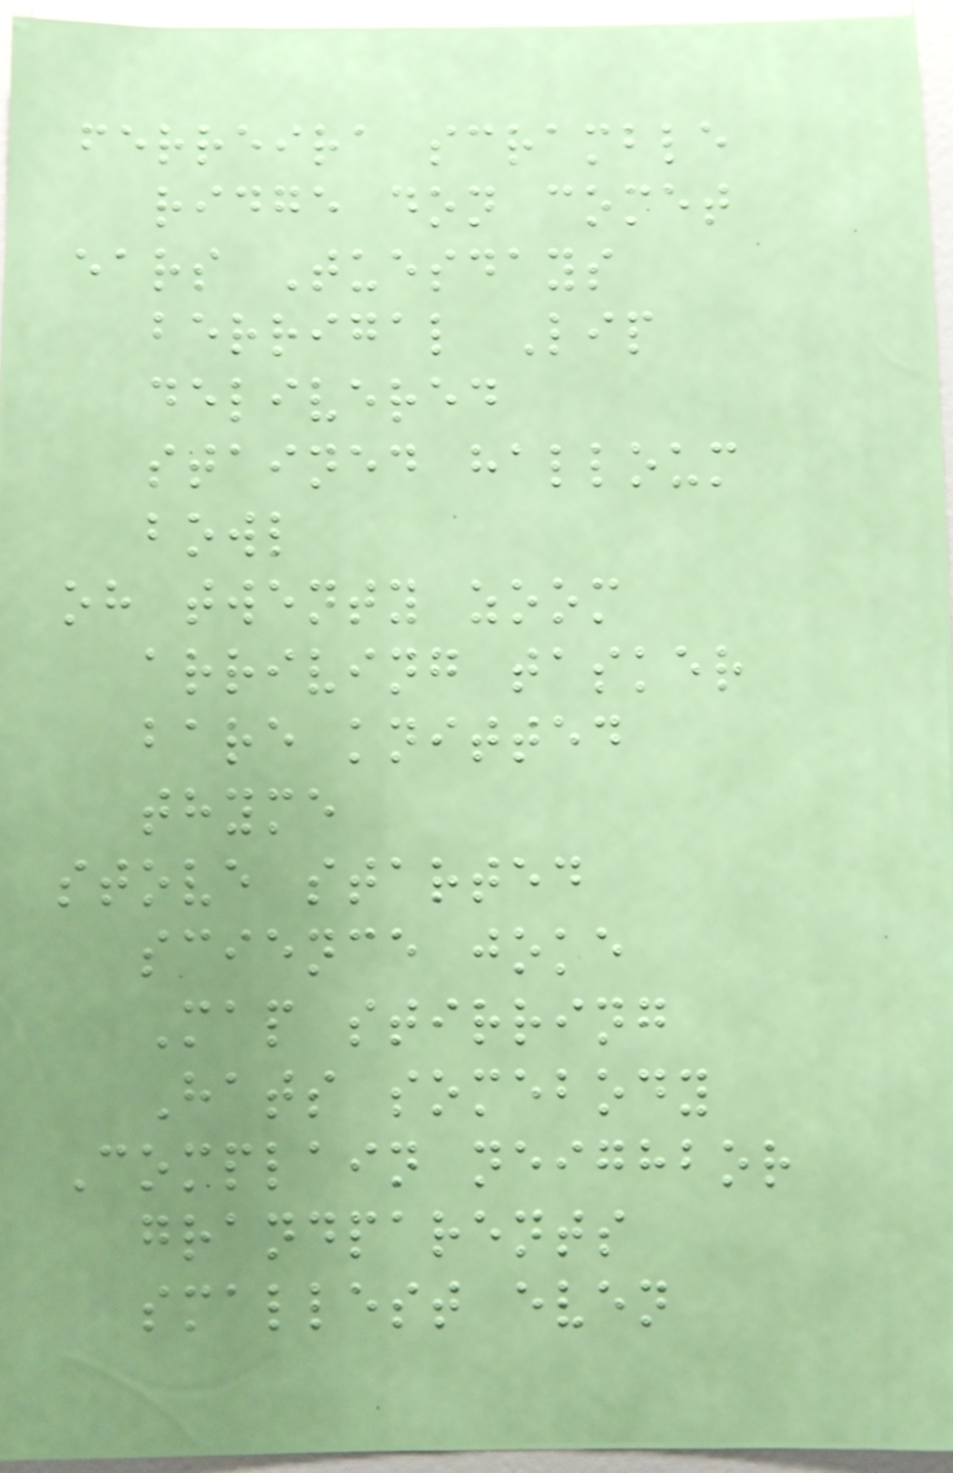ferreira scramble
ridge don comet
ears Tuesdays
berrigal Lip
delivered
stained halloum
bowl
oh twenty zoom
arriving tasker
bare knitted
thyme
stove started
science joke
Map stirring
Hats somebody
Complain neighbor
grandparents
smallest even
